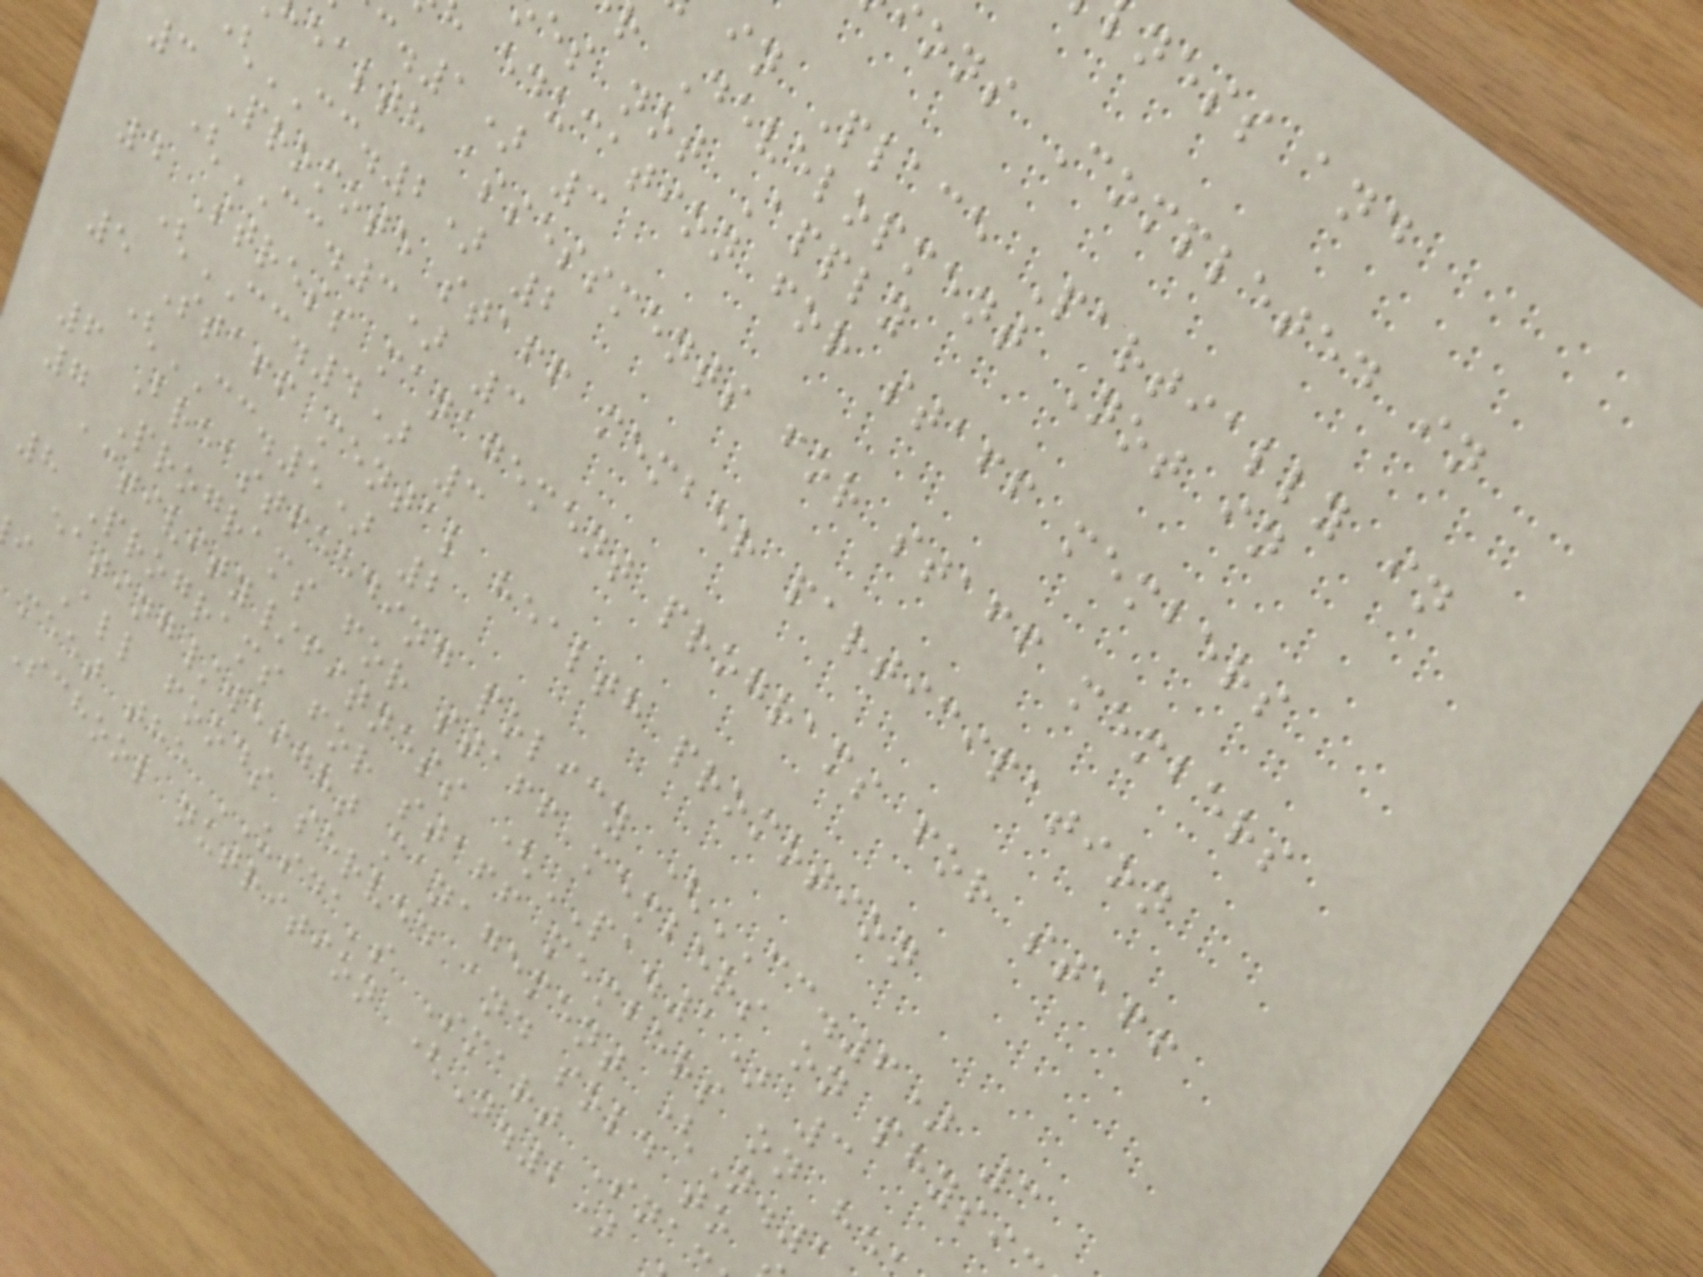ons Completed in
in Place Partially in
r Development Not in
es not Apply
education for staff members
c.1) 3
ealth assessments for staff members
(CC.2) 2
3 Promote staff member participation
(CC.3) 3
4 Stress management programs for staff
(CC.4) 3
5 Staff mental health promotion
(CC.5) 2
6 Breastfeeding policy (CC.6) 3
7 Programs for staff members on physi
activity/fitness (PA.1) 3
8 Programs for staff members on he
eating/weight management (N.
i All foods served and sold to
meet the USDA's Smart Sna
School nutrition (N.2)
